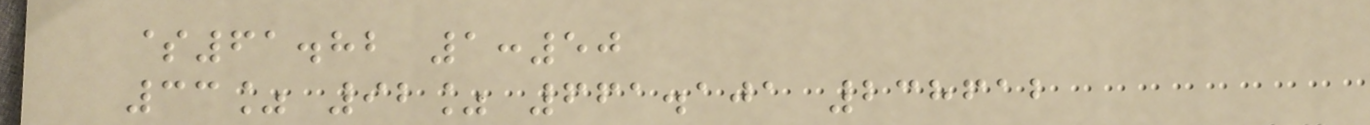$61.82 1:50
33% 92% 661.101 238612
